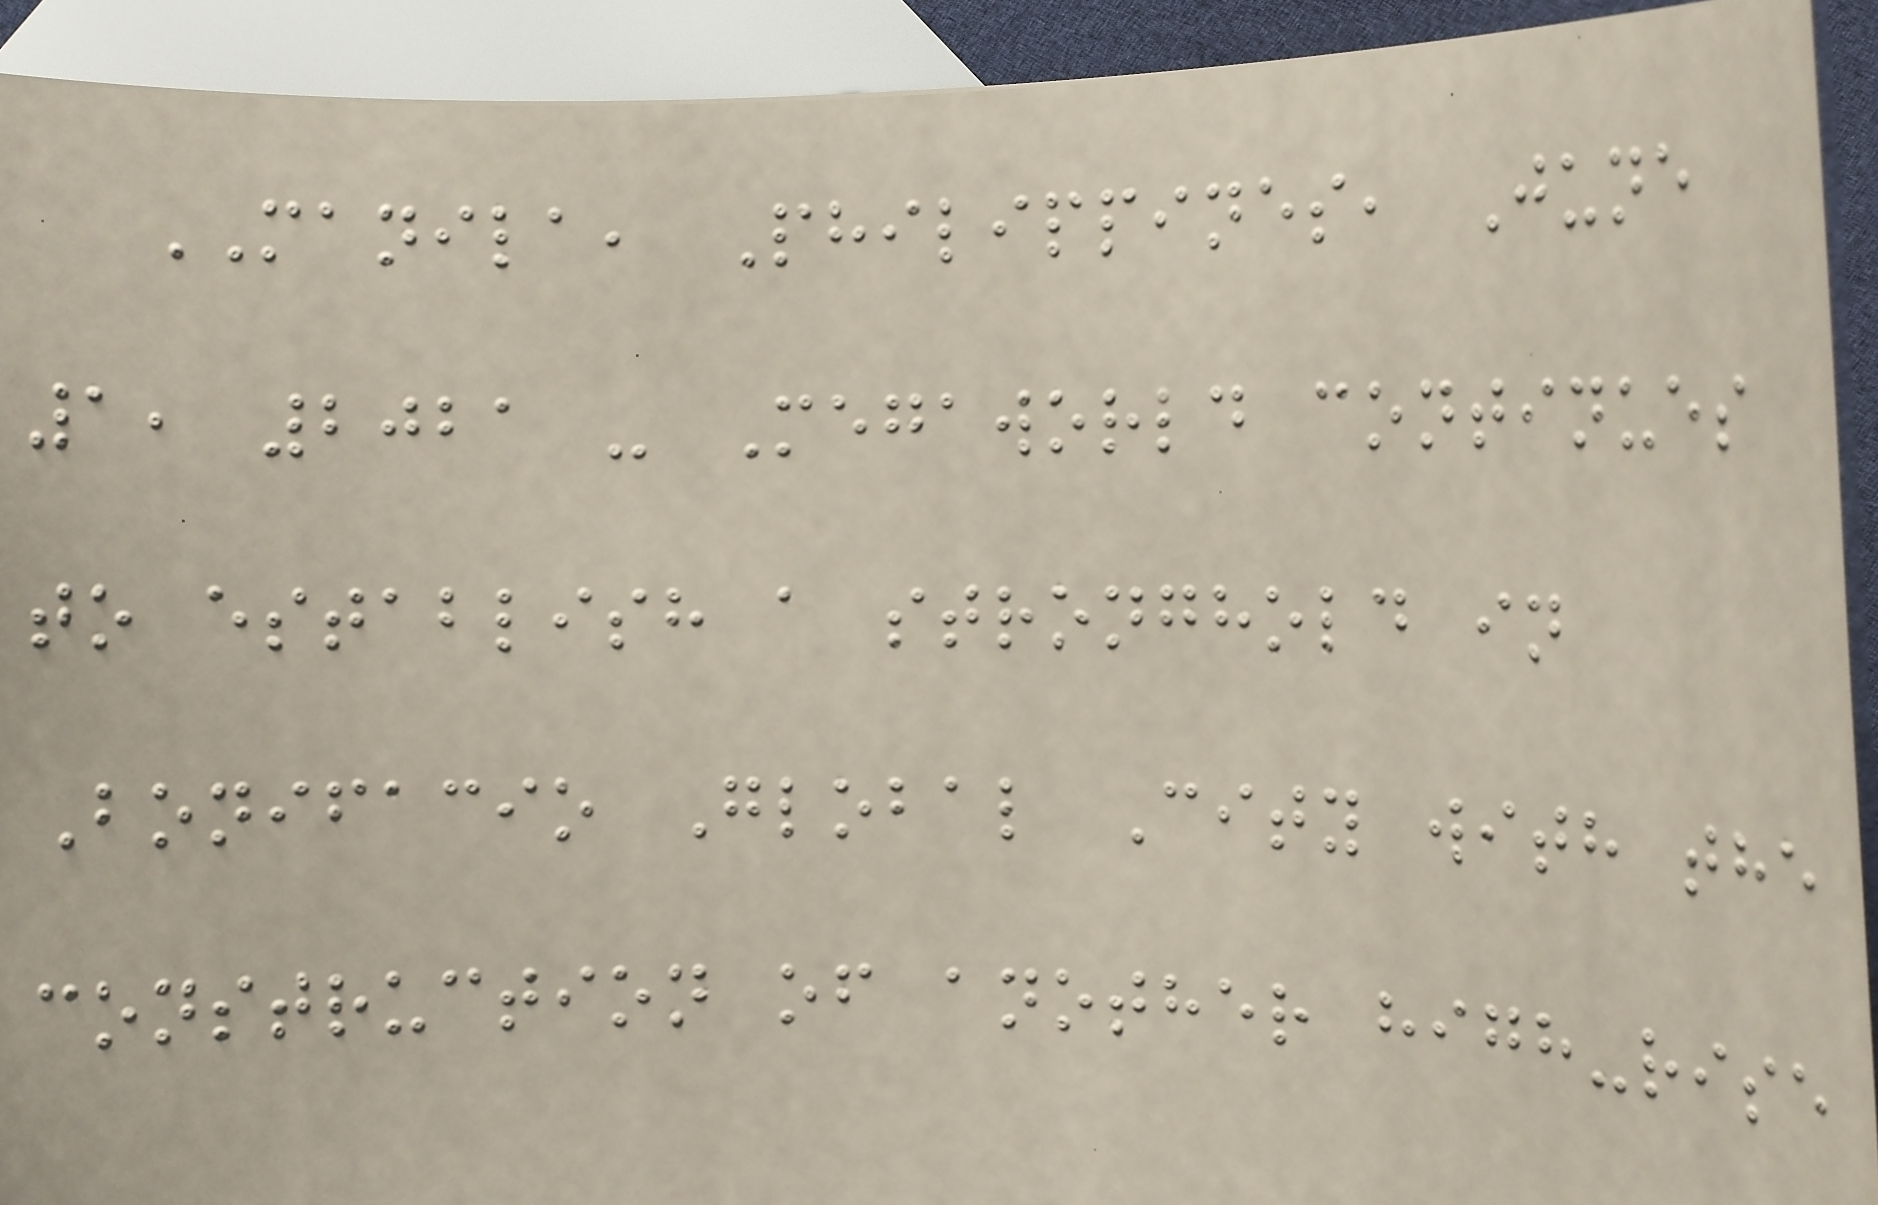MANILA, Philippines, June
1, 2021 - Megaworld continues
to establish a stronghold in
Bonifacio Global City with the
construction of another high-rise
